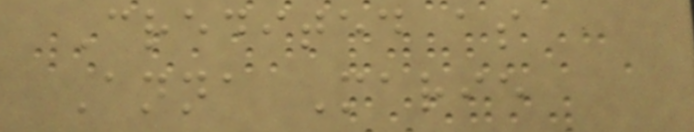Credited as
Anna Marie
